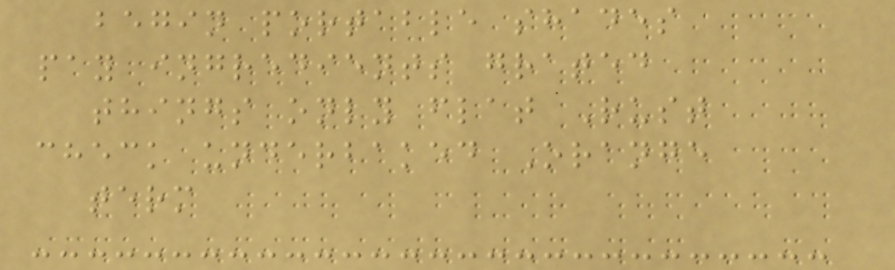begin portable shades
pay ingredients grated
things only flat Rust
check underbaked Orange
term
